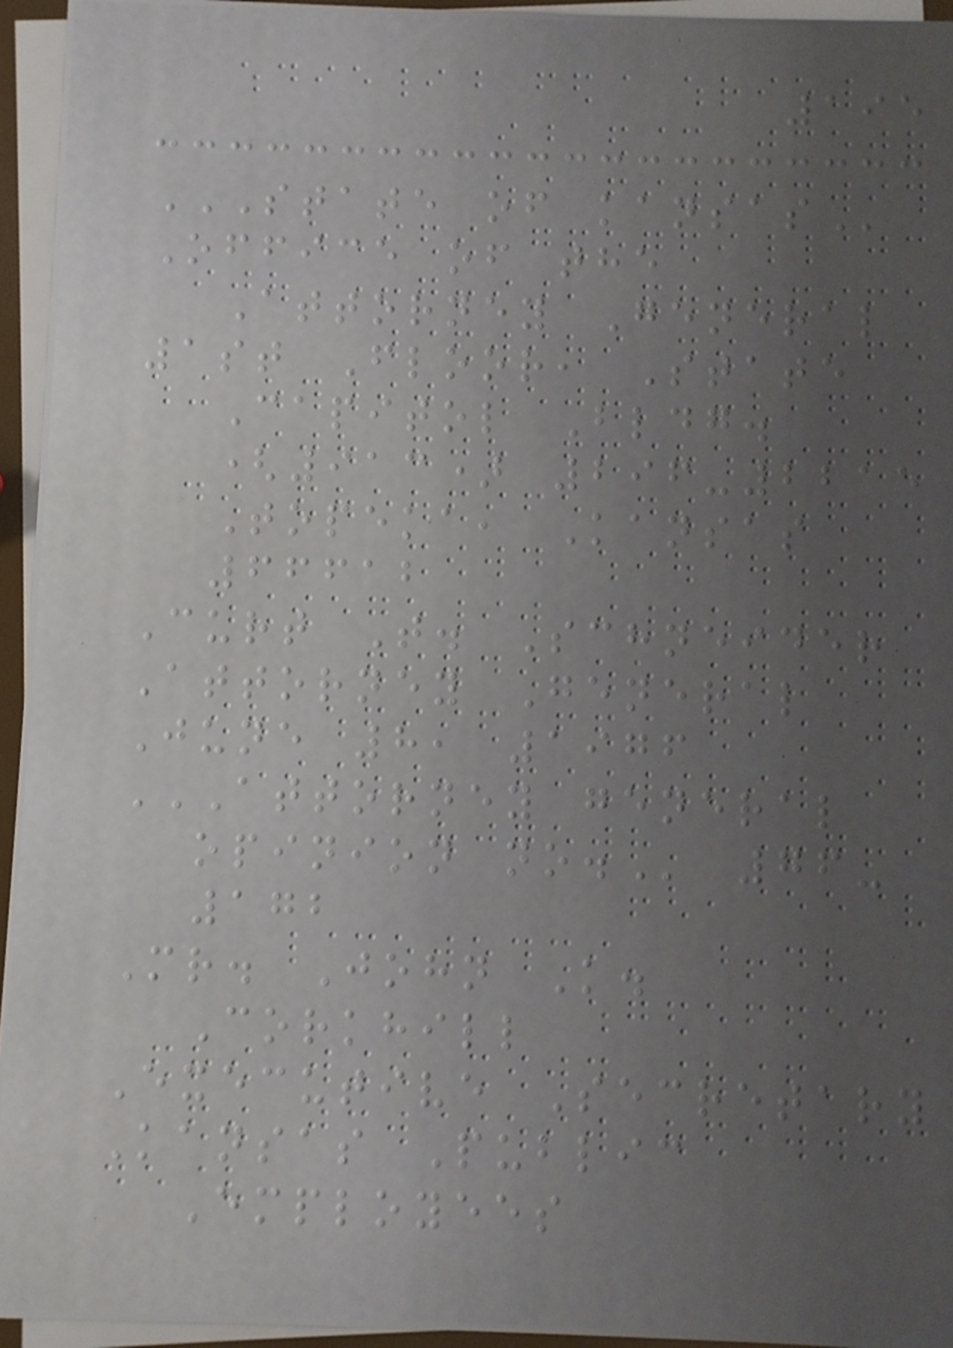195
STATE OF KANSAS
Office of the
Attorney General
1st Floor, State
Capitol Bldg.
(913) 296-2215
Topeka, Kansas
66612
Curt T. Schneider
Attorney General
June 8, 1976
ATTORNEY GENERAL
OPINION NO. 76-
172
Mr. John K.
Corkhill
Executive Secretary
Kansas Public
Employees
